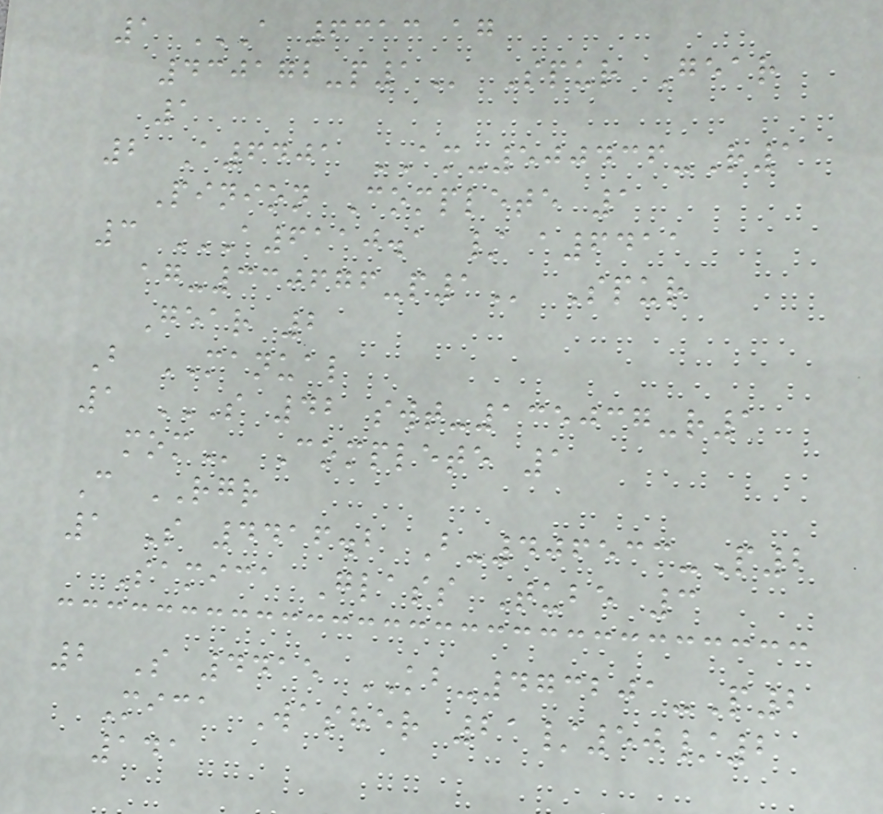1 A 6313 AG
430172-P1 Spur Gear
1
2 A6401 AM-500436-R1
Pinion Complete 1
3 A6110.1 / A6411
AG-330676-P1 Spur
Gear 2
B MANUAL
1 S 42 SWT-135037-R1
MOM Complete 1
C RGR
1 S 4416.2 B-406533-P2
Samica Glass Tube 3
2 S 4415 KB-473201-P2
Mica Washer 21/50/2
141
